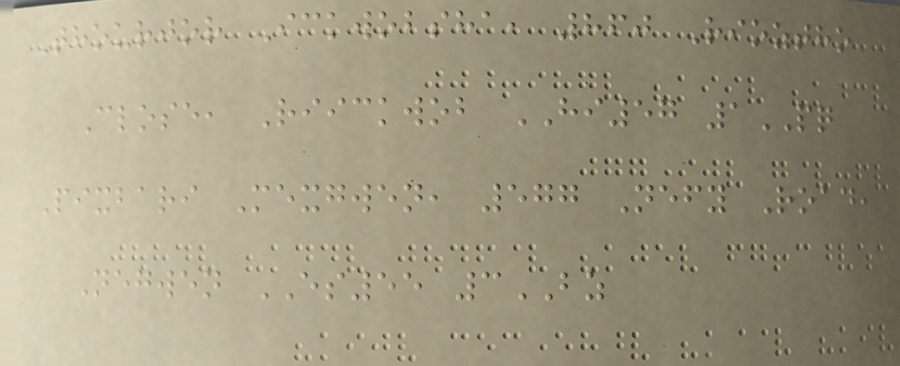Thourjor Ickwobsha, 860 Rioztho
Close, Riickwob HI57 1PQ
Pixbari Mexgwen, 577 Nefy Road,
Negwen ES55 3BZ
